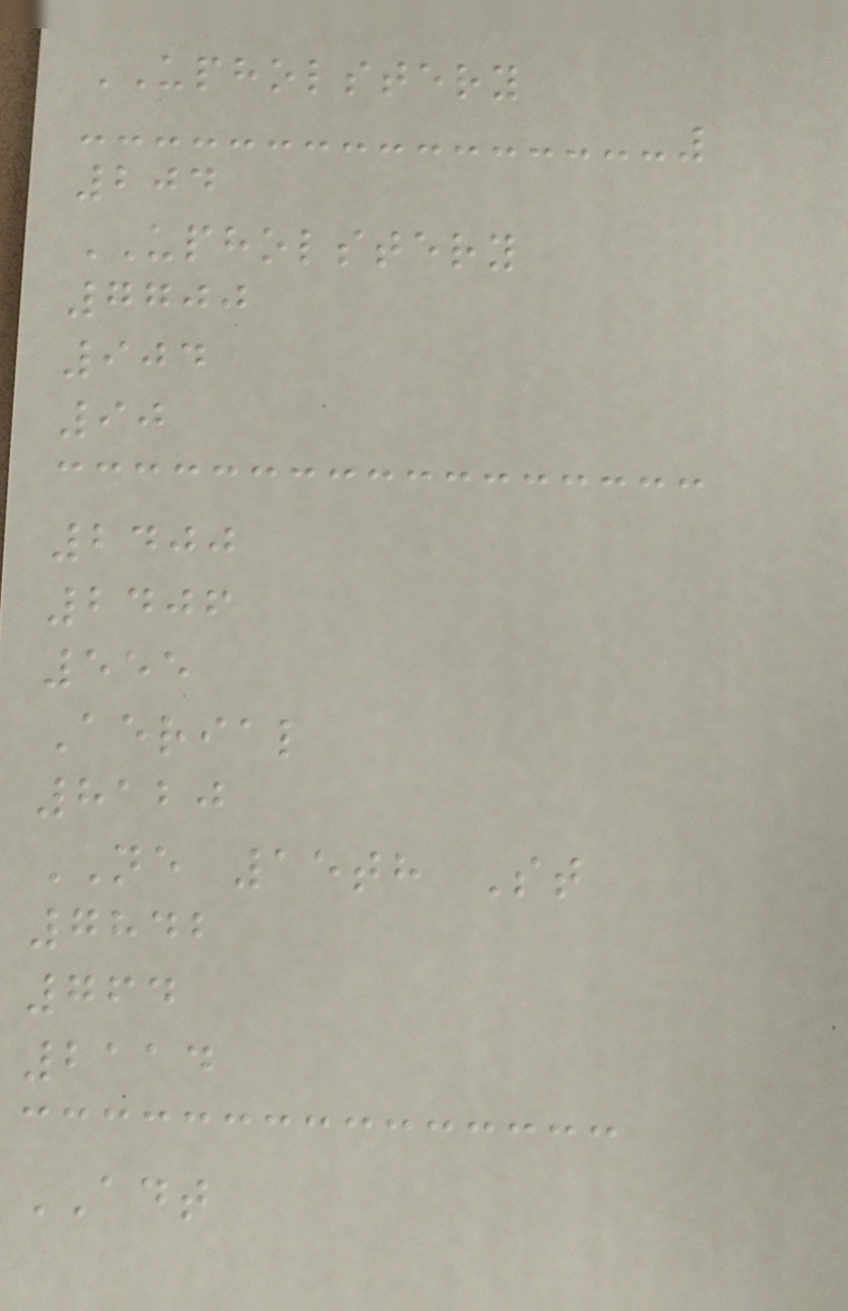UPHOLSTERY
204
UPHOLSTERY
7700
904
90
2400
2406
555
Aerial
8120
NE 15th St
7842
764
2114
ADT
